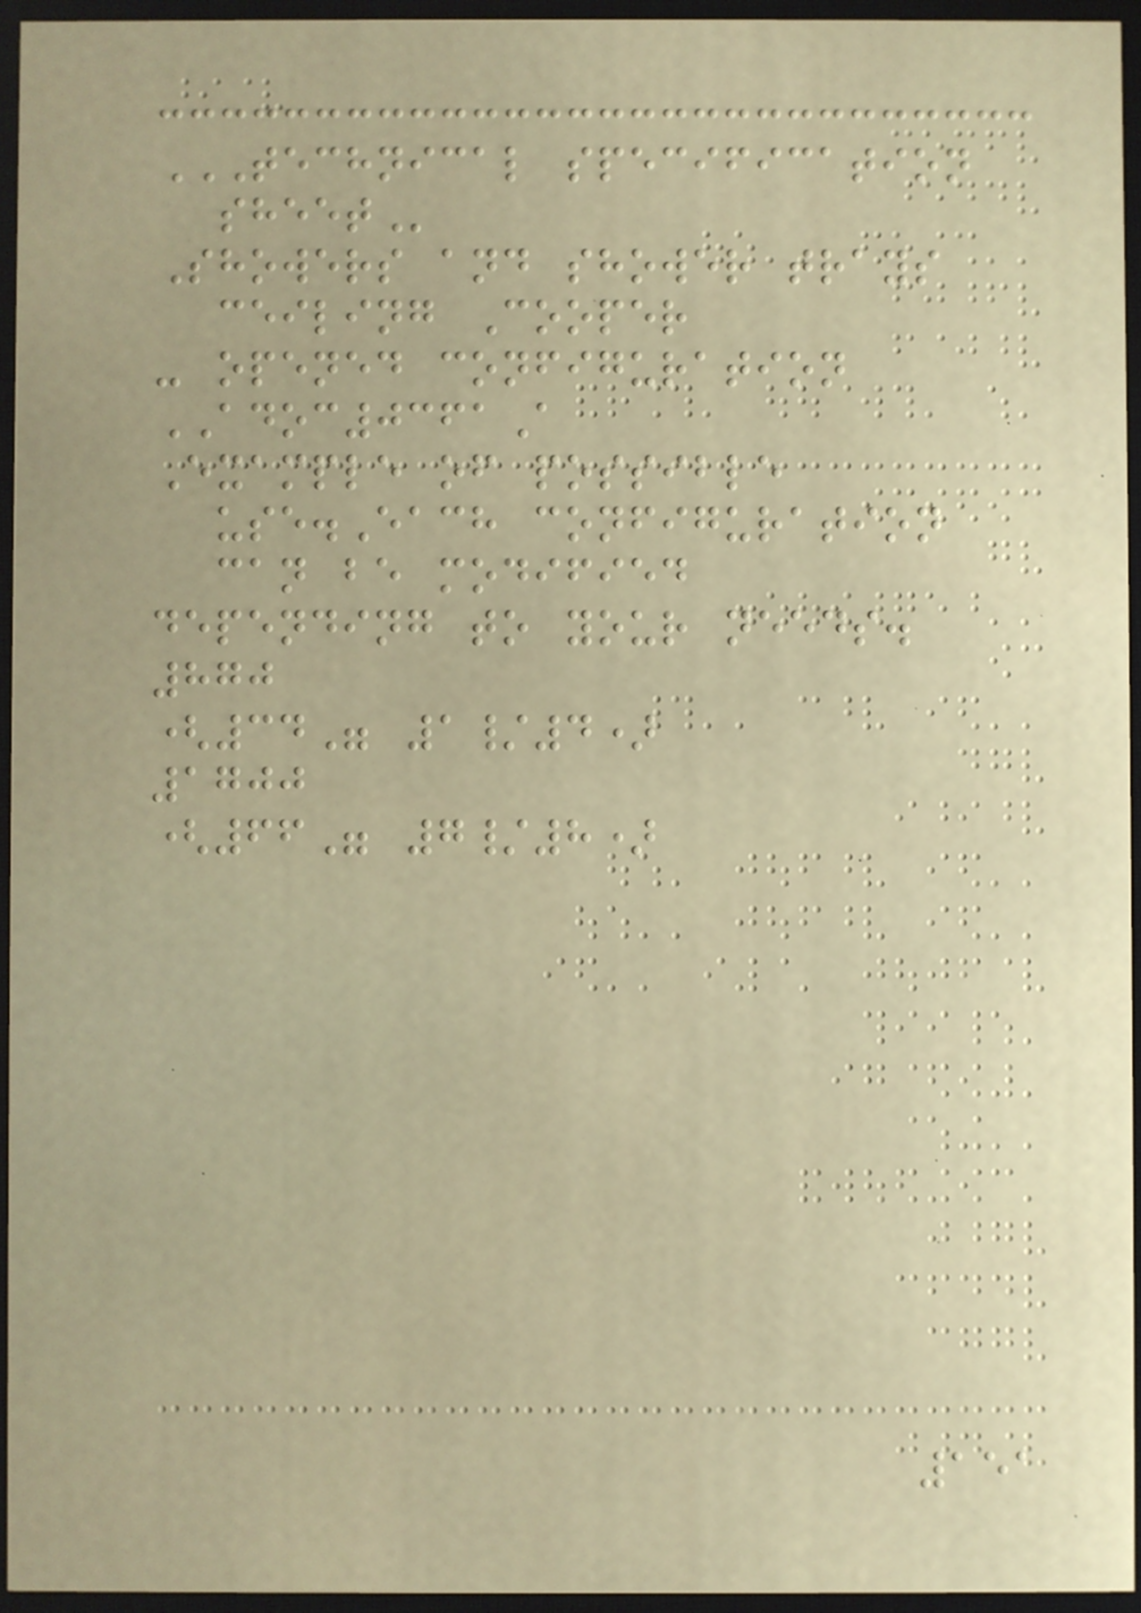TECHNICAL SPECIFICATION
SHEET
Showers and shower trays
ceiling Cooper
- opened configuration
ADOC0361A
Example of possible
use.Each configuration
can be modified
depending to your needs.
870
(34" 1/4)
1700
(66" 7/8)
151
